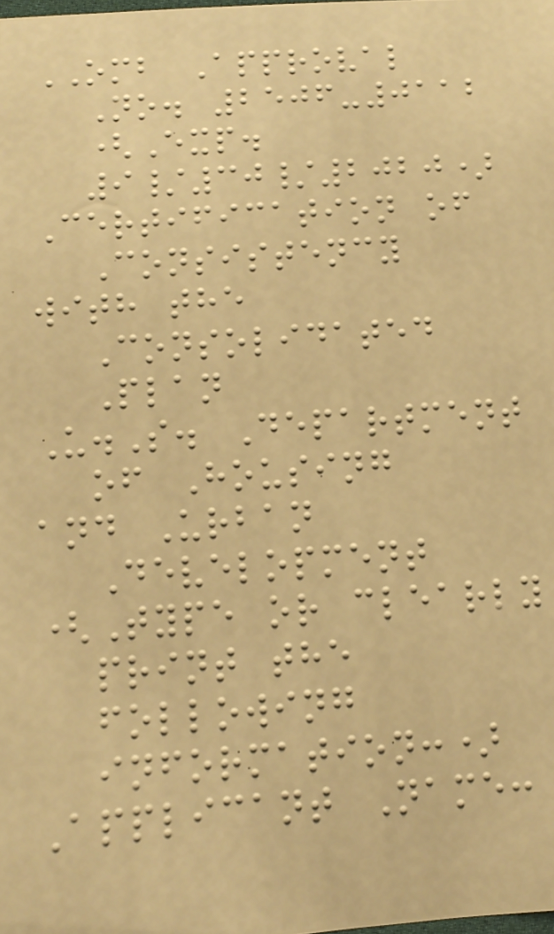OMB Approval
No. 2506-0112
(Exp.
9/30/2020)
Certification of
Consistency
with the
Consolidated
Plan
U.S. Department
of Housing
and Urban
Development
(Type or clearly
print the
following
information:)
Applicant Name:
